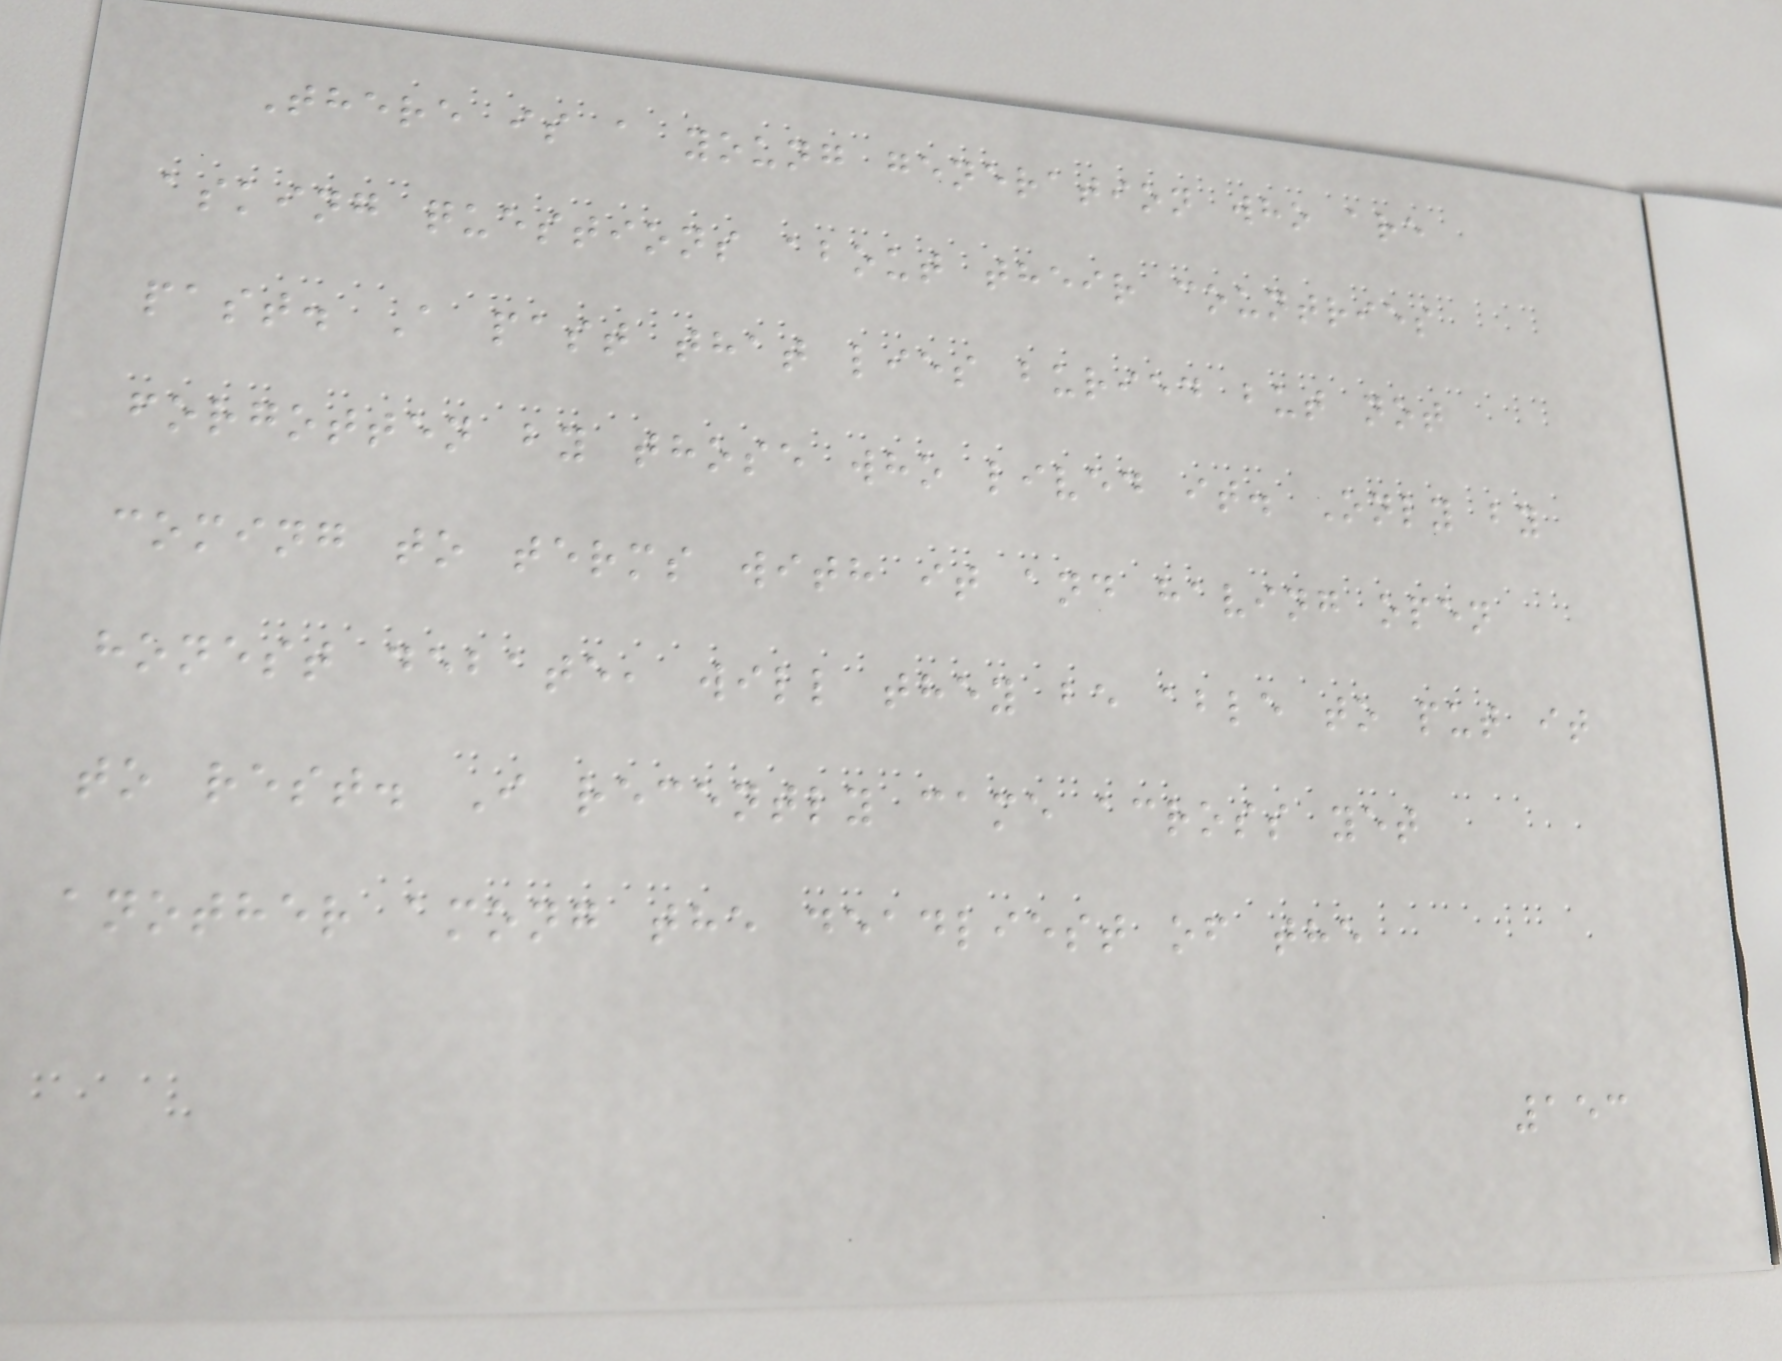There is a young generation who are
asking questions about their countries
past. A past that lies buried but not
forgotten by those who lived it. Only by
coming to terms with it and having open
honest debate, will they be able to put it
to rest. I recently came across yet
another among the deadliest of the
153
